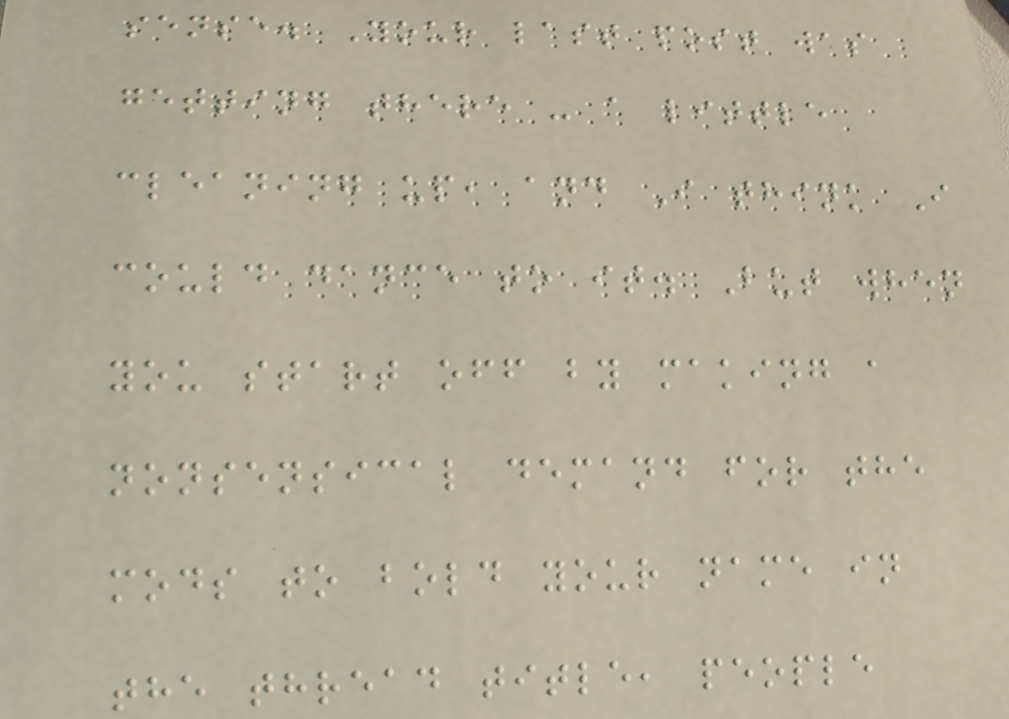sense. Your last post was
getting there - a little
cleaning up, and I think I
could dance to it. But when
you start off by making a
nonsensical demand for the
mods to bold your name in
the thread title, people
